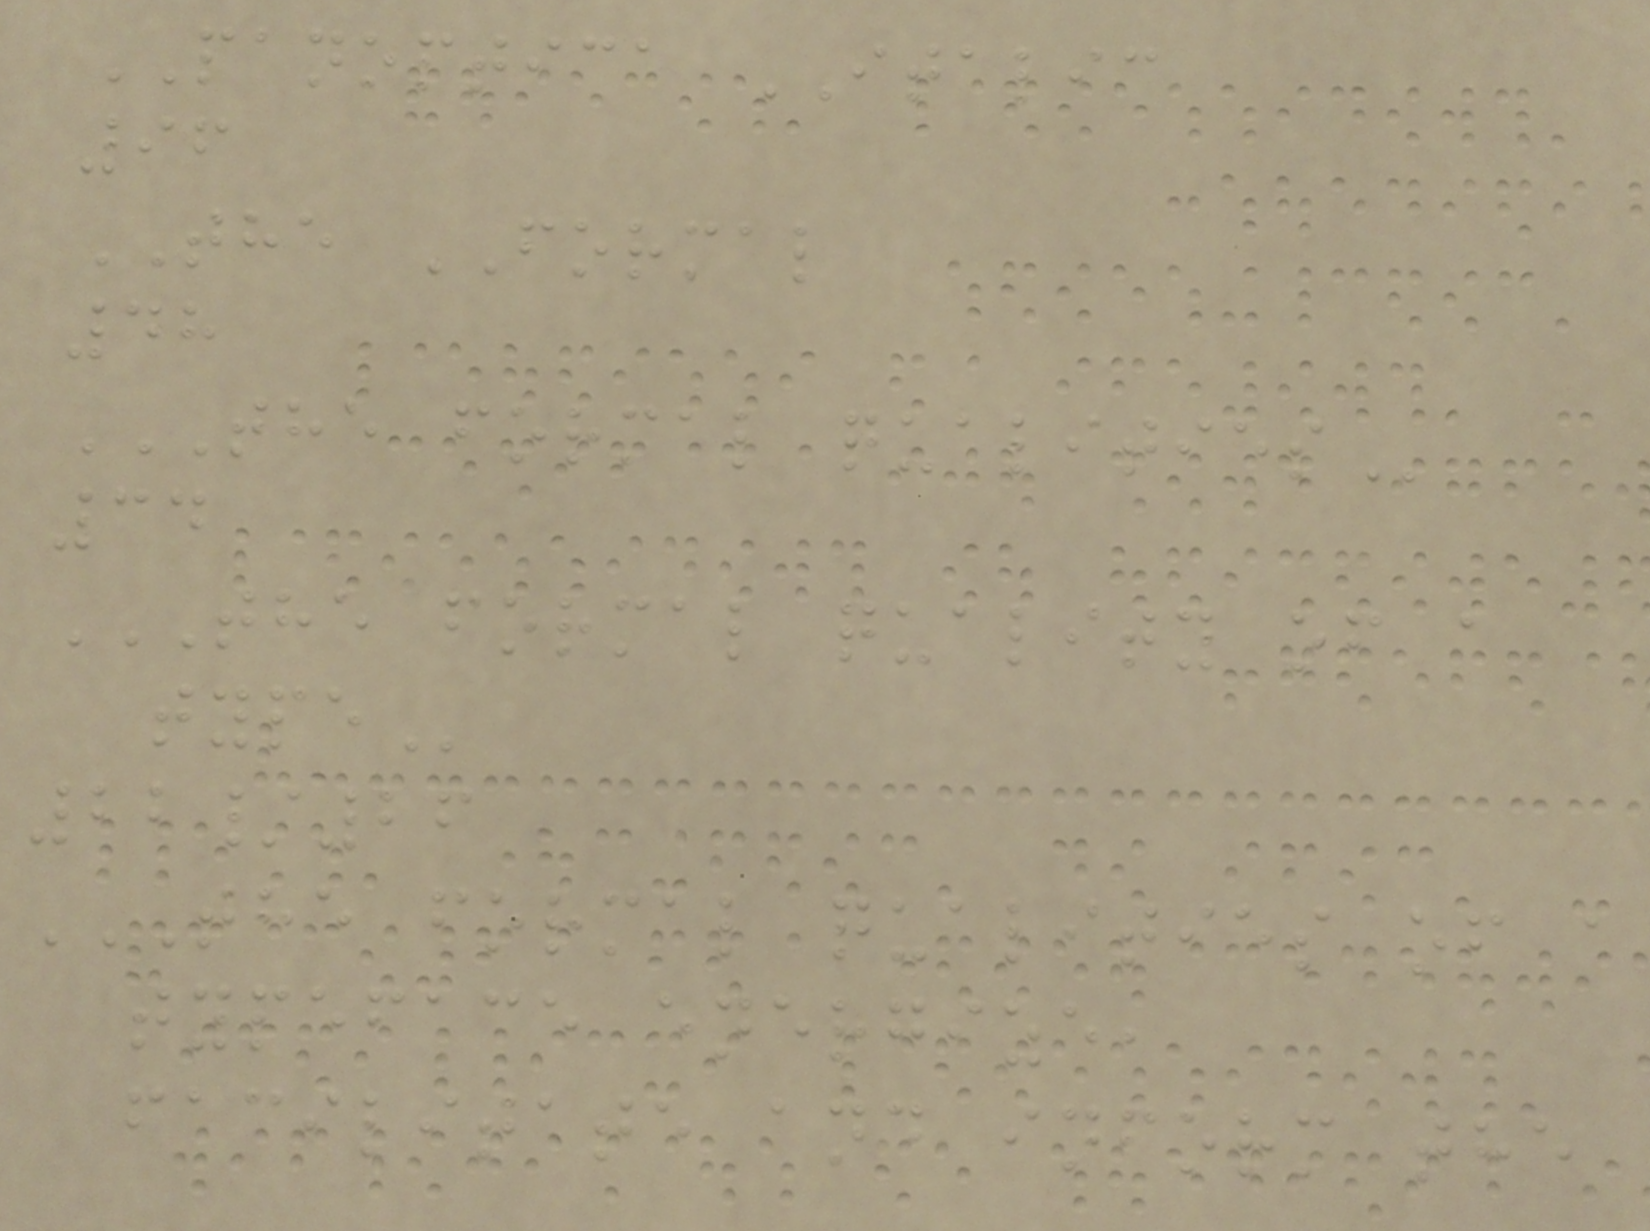PANOPTICA ITALIC
96
THE FORMAL
48
THE FORMAL QUALITIES
34
THE FORMAL QUALITY OF A
TYPE
22/26
THE FORMAL QUALITIES OF A
TYPEFACE ENERGIZE,
FACILITATE AND INFORM THE
